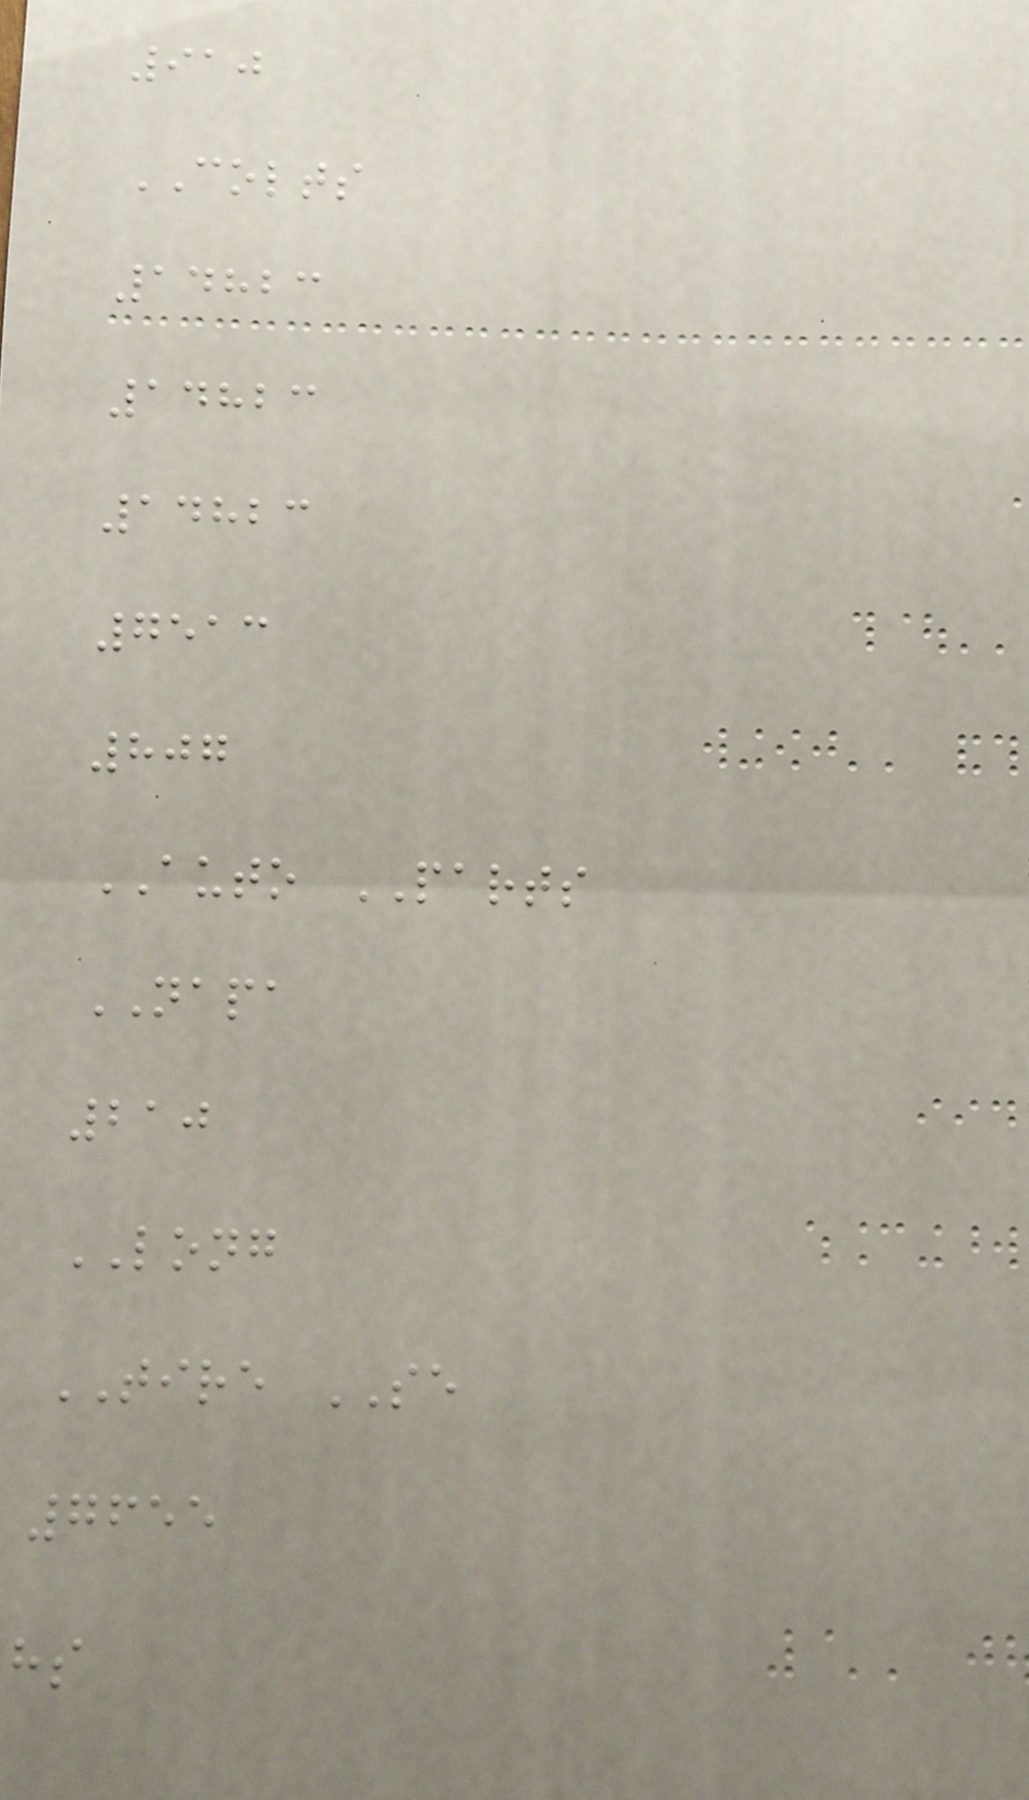910
COLTS
14823
14823
14823
7513
807
AUTO PARTS
NAPA
210
LONG
TIRE SE
7655
hs
